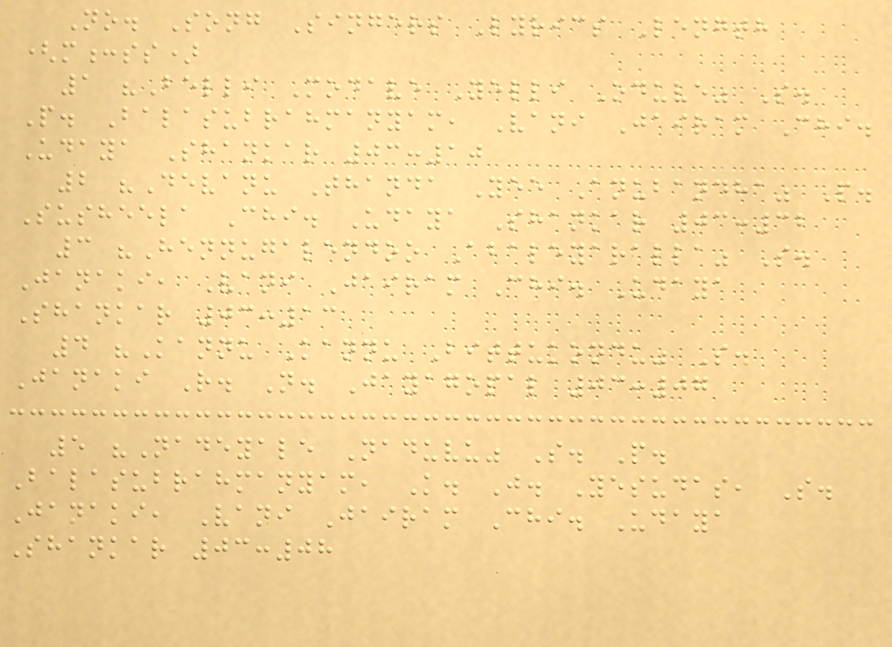No. Song Singers Lyrics Length
(m:ss)
1 "Belli Modave Yelli Oduve" S.
P. Balasubrahmanyam, Vani Jairam Chi.
Udaya Shankar 03:10
2 "Devanu Thanda Yee Anubandha" P.
Susheela Chi. Udaya Shankar 03:32
3 "Hennugalendoo Abaleyaralla" S.
Janaki, Vani Jairam Chi. Udaya
Shankar 03:13
4 "Kannu Kannu Bittukondu" S.
Janaki R. N. Jayagopal 03:07
5 "Nadeyale Naduvu" S. P.
Balasubrahmanyam, K. J. Yesudas, S.
Janaki, Vani Jairam Chi. Udaya
Shankar 03:08
